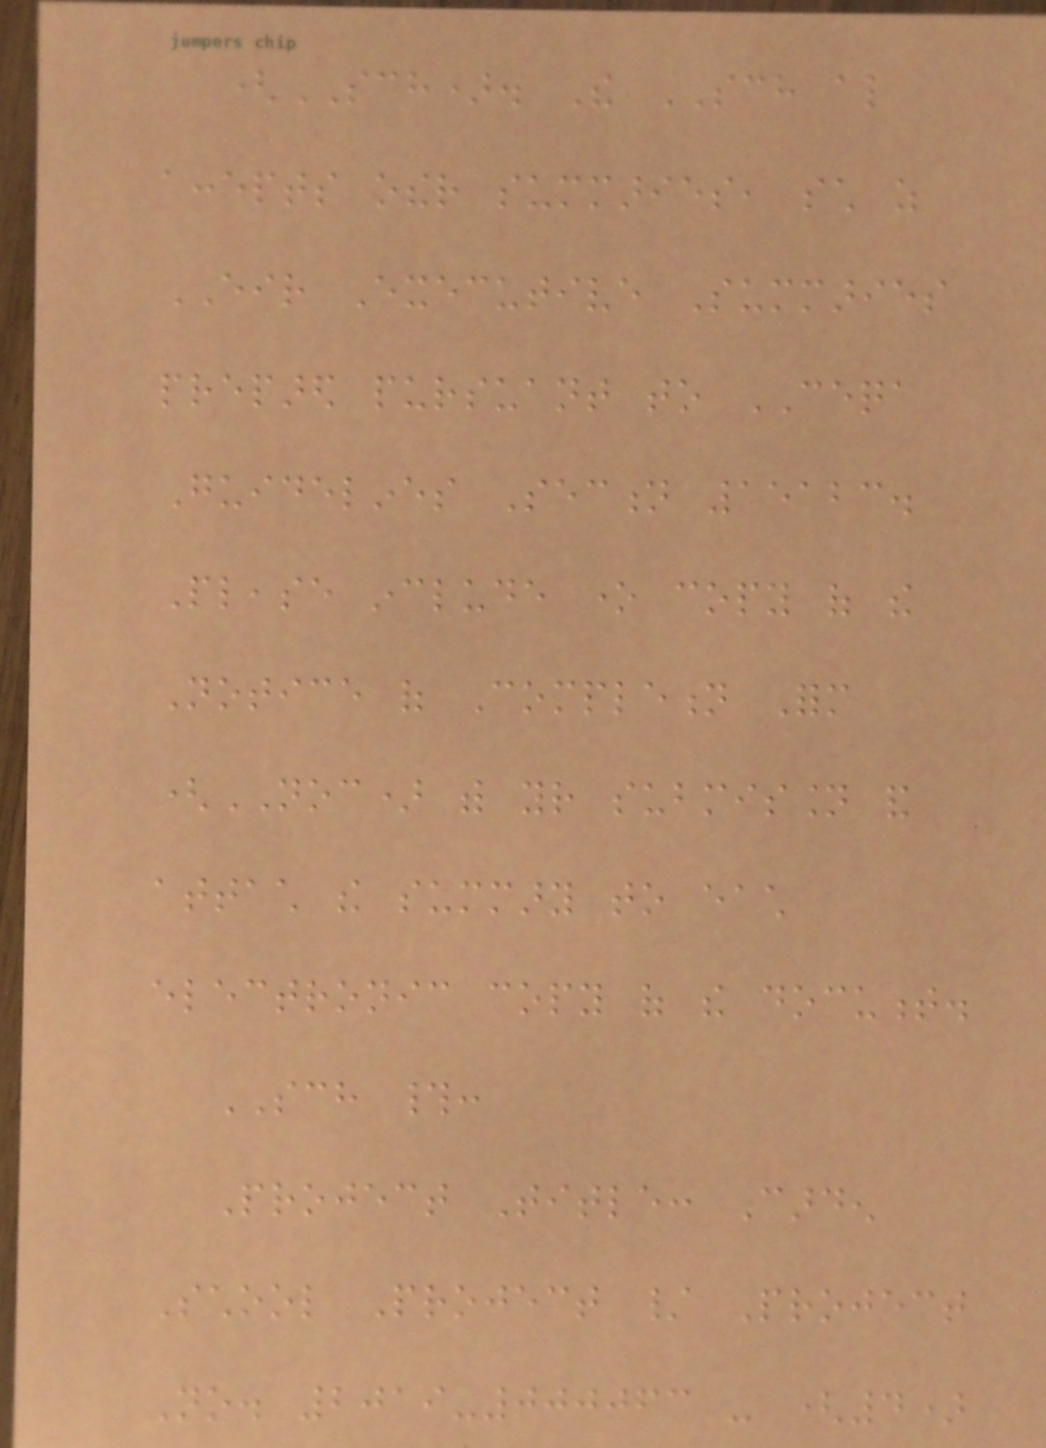(SCH). The SCH also
accepts other summaries, such as
EIR Executive Summaries
prepared pursuant to CEQA
Guidelines Section 15123.
Please include one copy of the
Notice of Completion Form
(NOC) with your submission and
attach the summary to each
electronic copy of the document.
SCH #:
Project Title: Carden
School Project / Project
No. 2019-000063 - (4)
